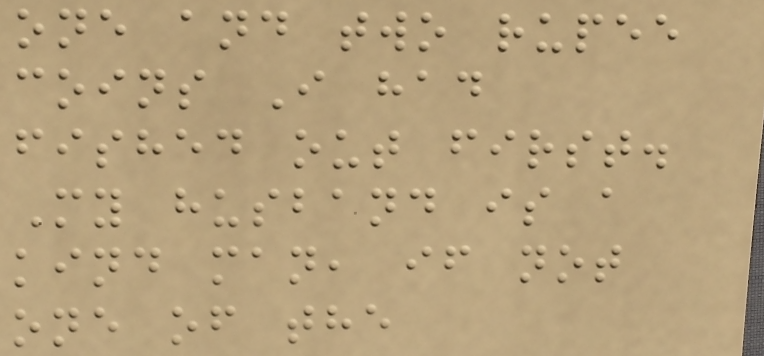one and two rupee
coins I had
fished out first.
My husband is a
kind man, if not
one of the
